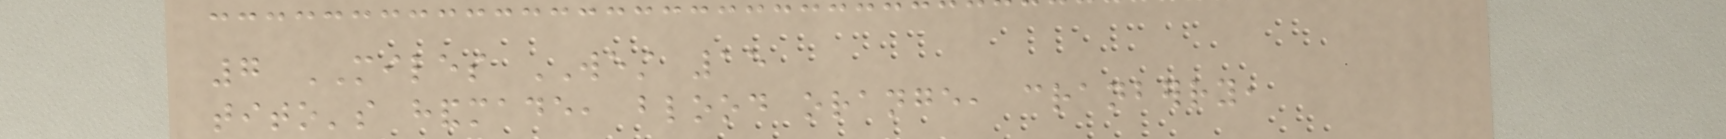7 MILES WEST 15
tito's handmade, blood orange, cranberry,
